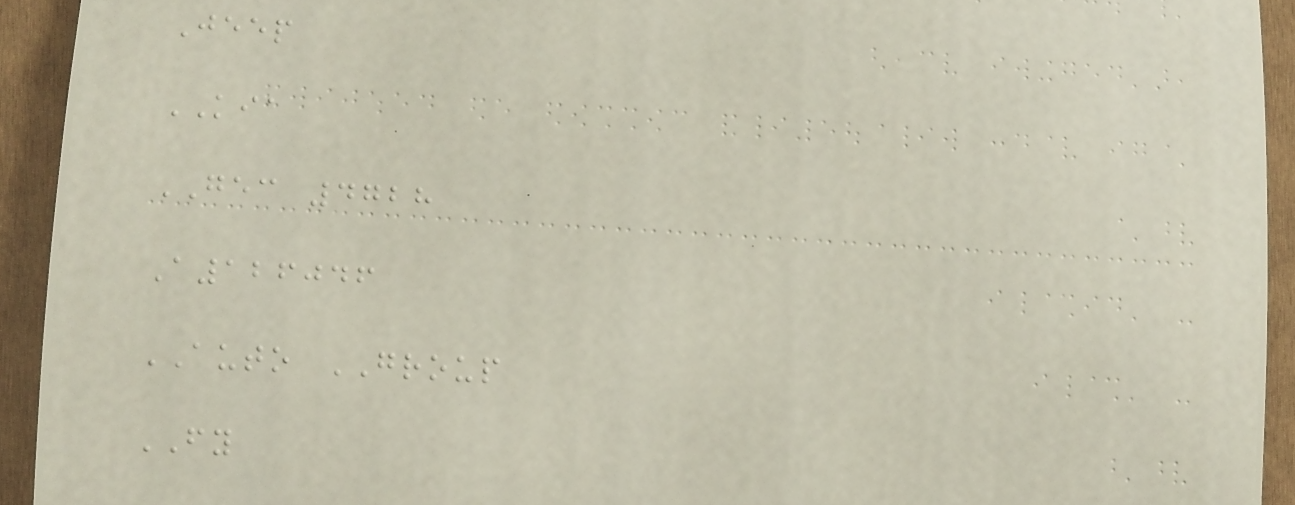Jeep
KIA
GEC 4728
A126046
AUTO GROUP
FY
